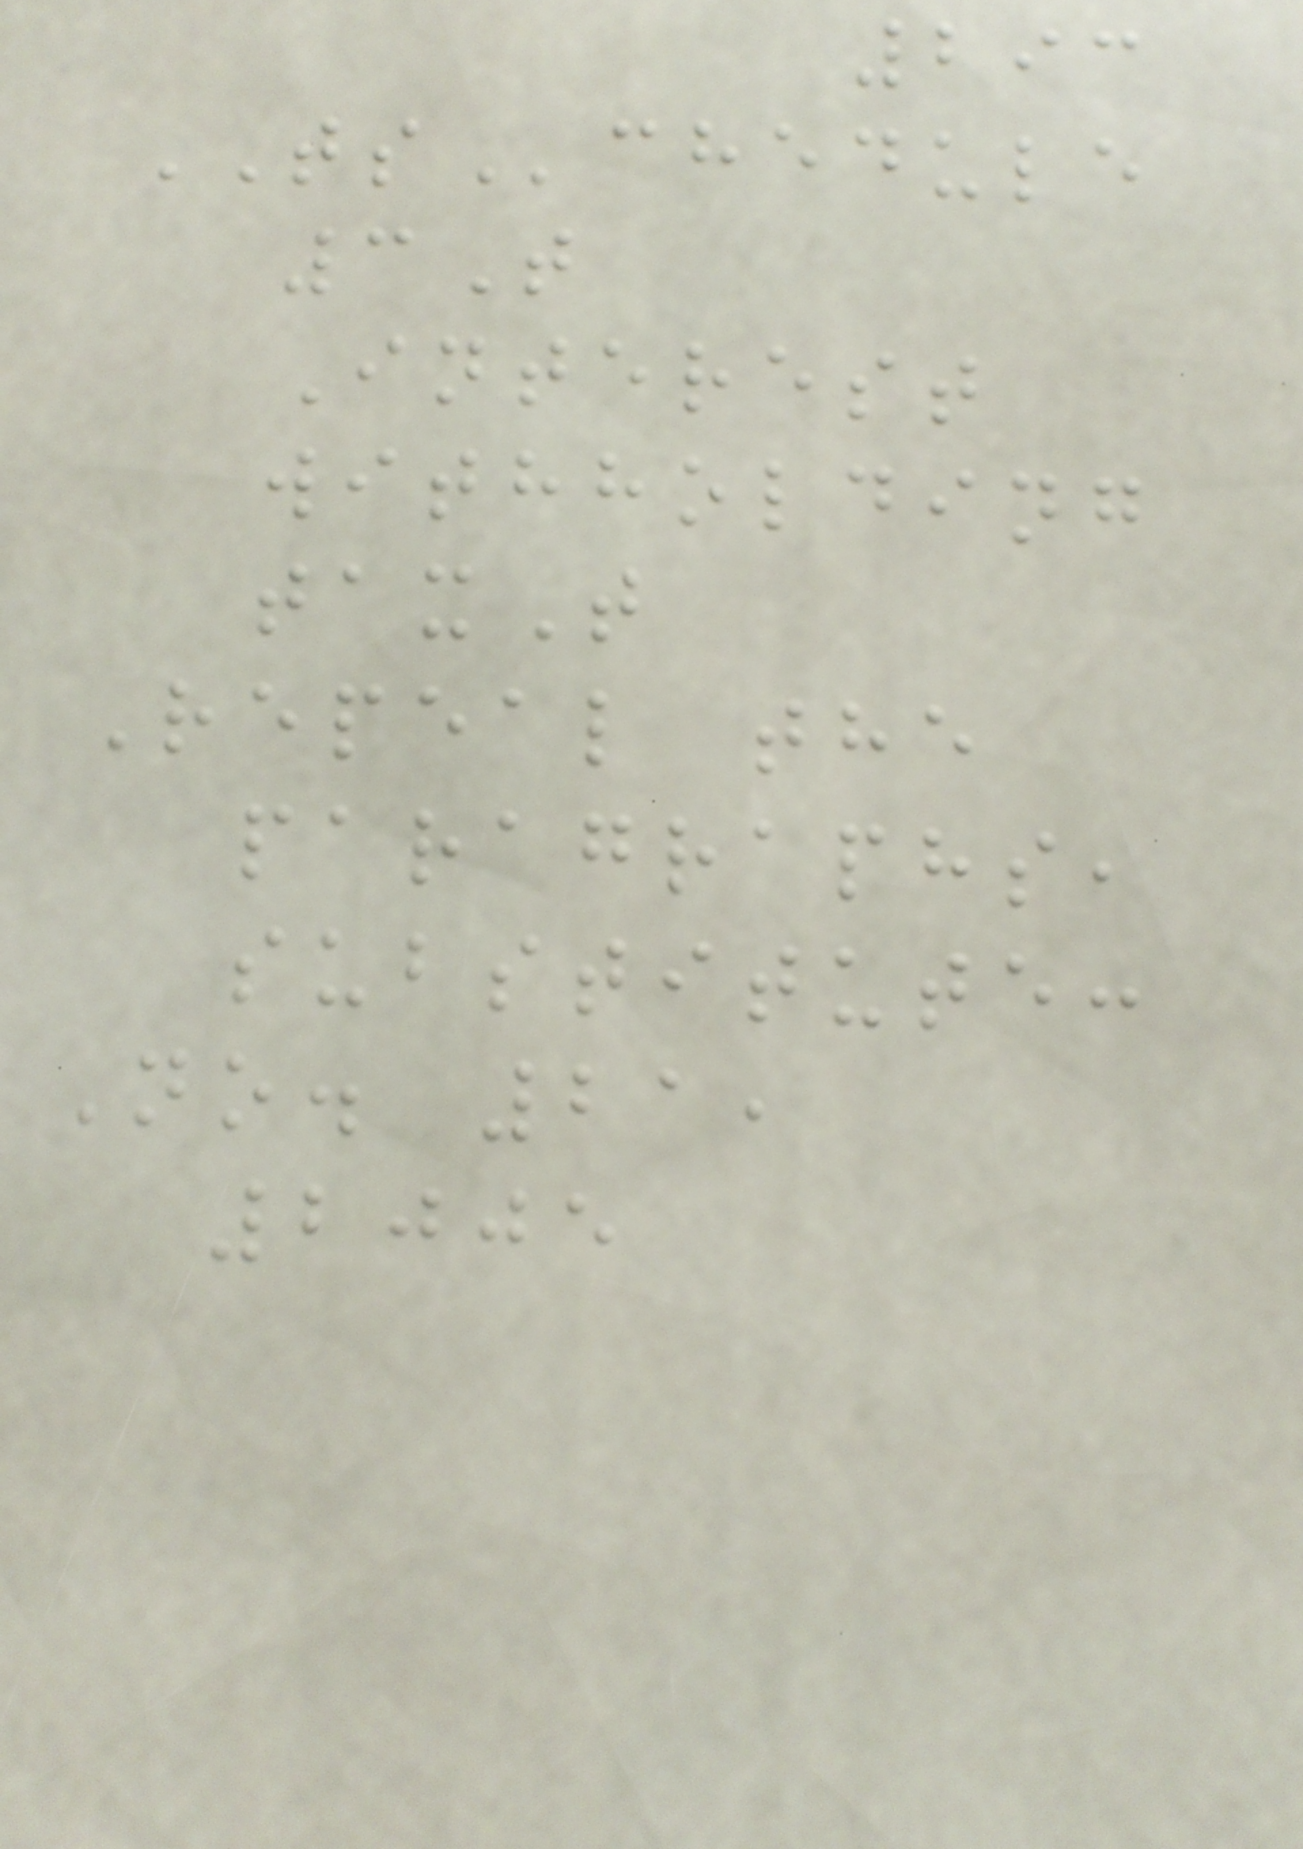293
TSchedule
3T
Interest
withholding
taxT
Repeal the
paragraphs,
substitute:
No. 21,
2005
